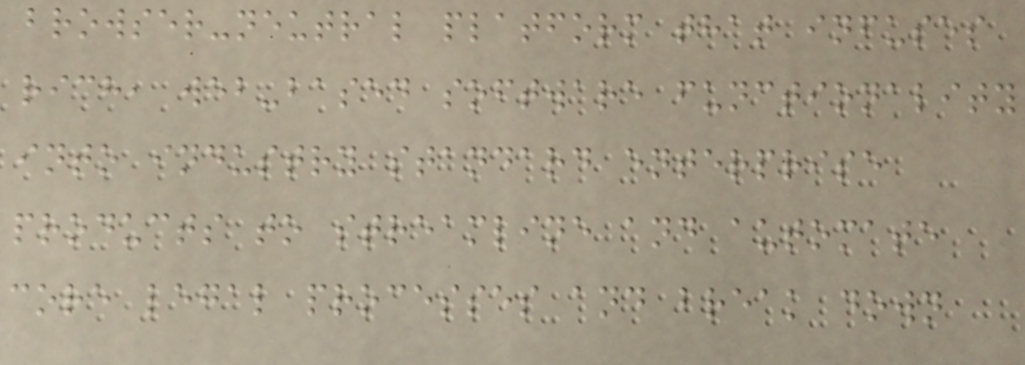browser-neutral platform that infuses
rich, web-based software functionality
into industry standard enterprise
products to streamline and automate
core legal processes and break down
